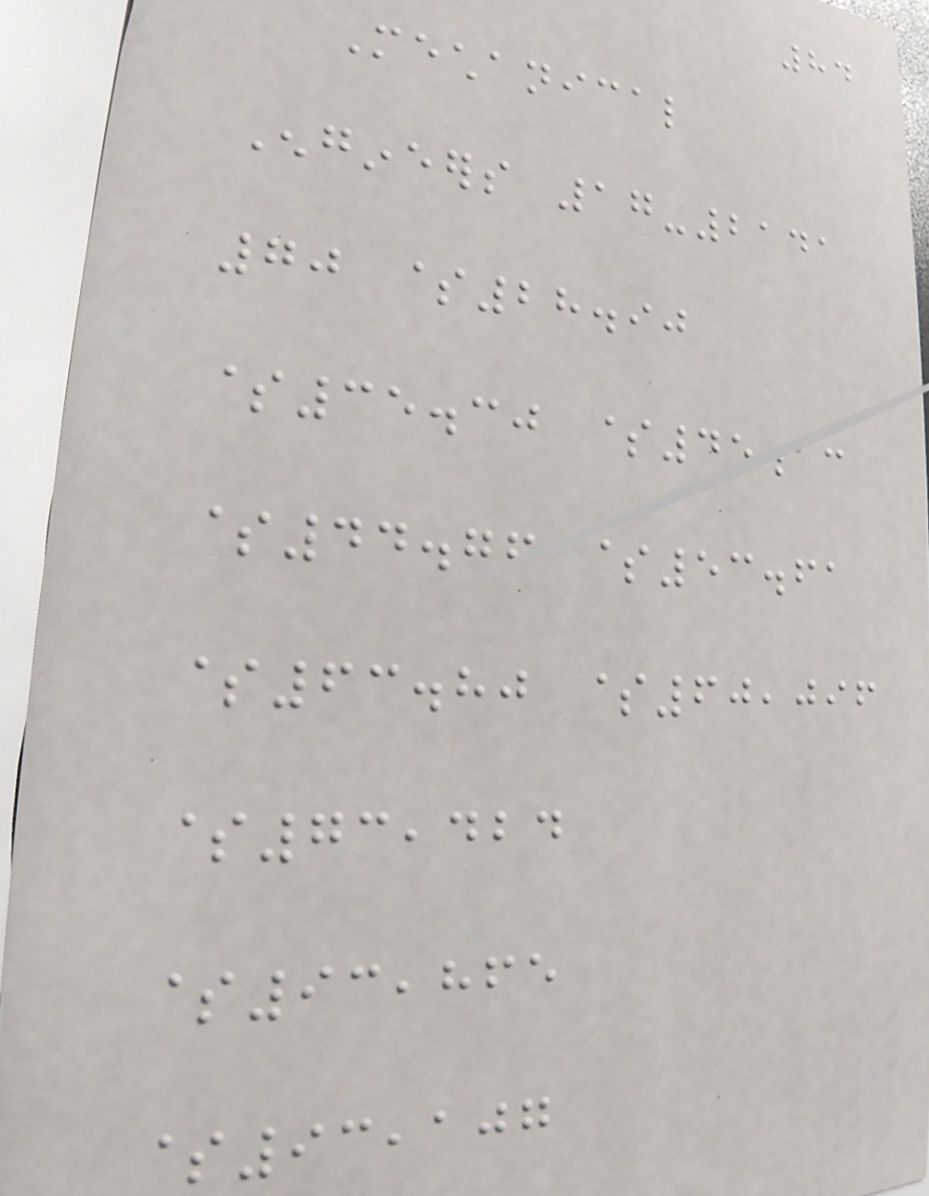84
Mechanical
Engineers 17-2141
70 $28.90
$35.30 $45.13
$44.76 $53.61
$63.80 $60,096
$73,424
$93,865
$93,107
